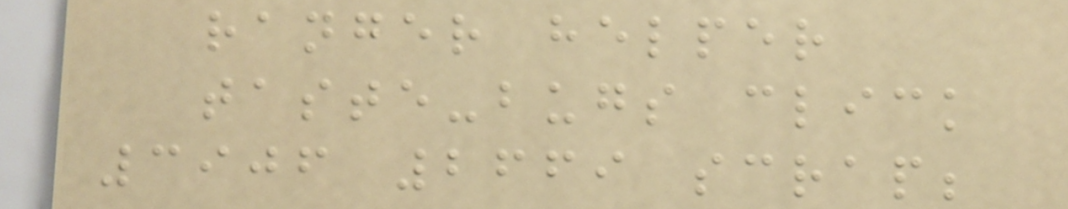ranger helper
taste-bugs click
3906 2669 scrap;
